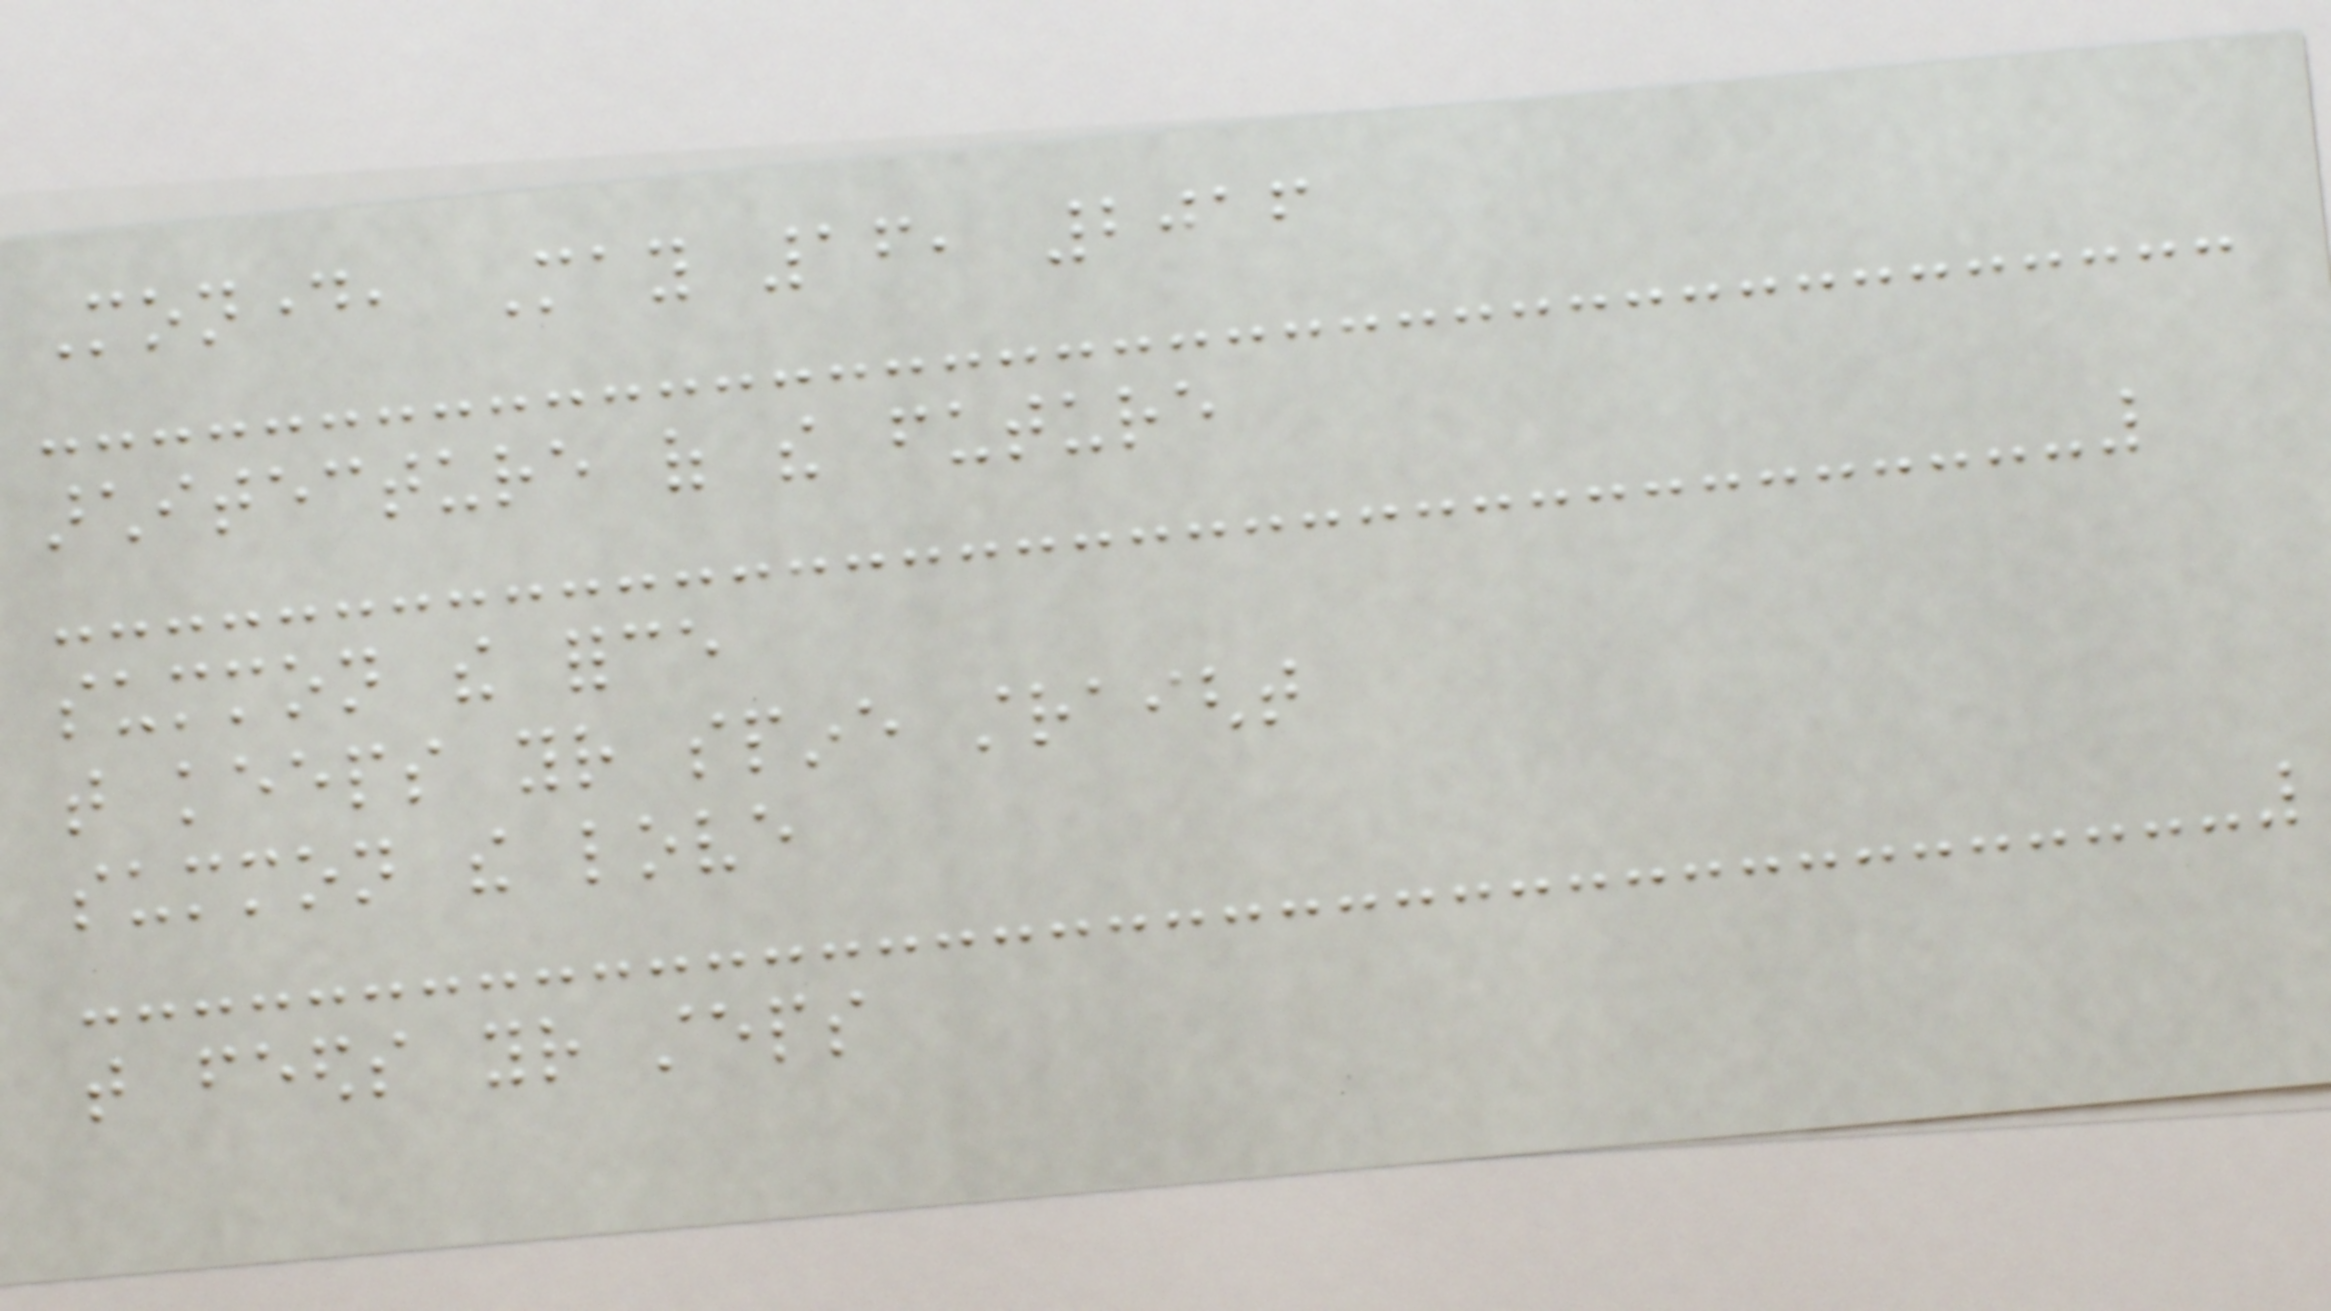Monday, May 16, 2016
architecture of the future
summon the force
that keeps your spine straight
summon the love
that feeds your steps
